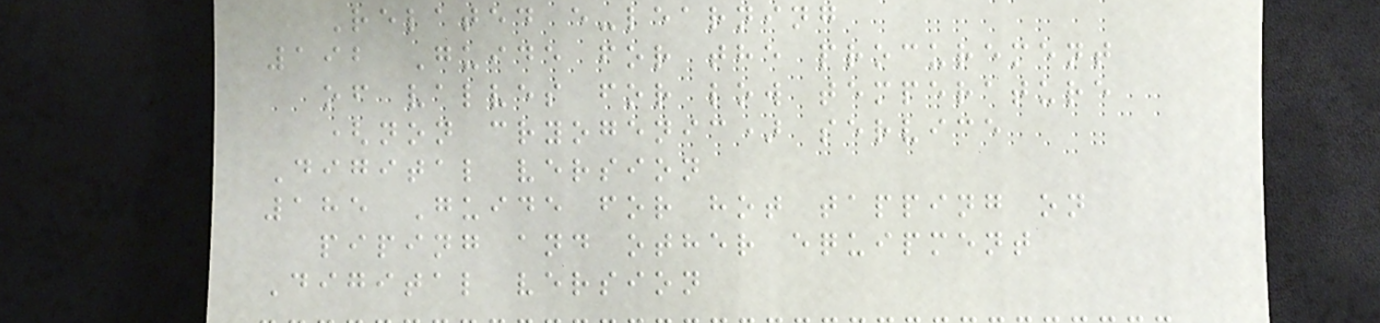Related e-learning
192 Guide for the procurement
of valves for low temperature
(non cryogenic) service
Digital version
185 Guide for hot tapping on
piping and other equipment
Digital version
